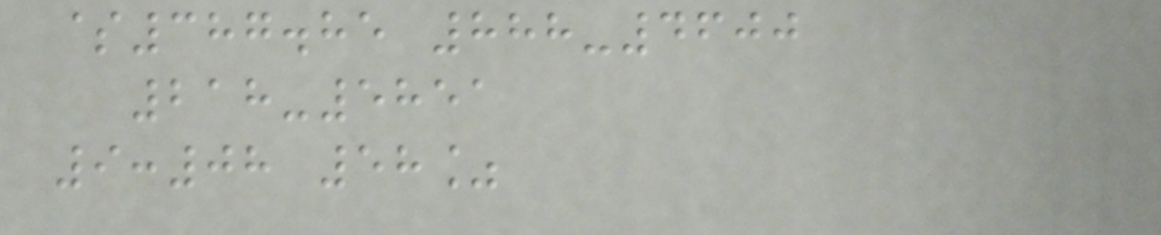$387.85 888-4600
218-5851
9:08 58%
